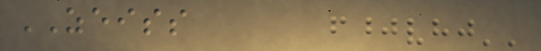ZEISS
